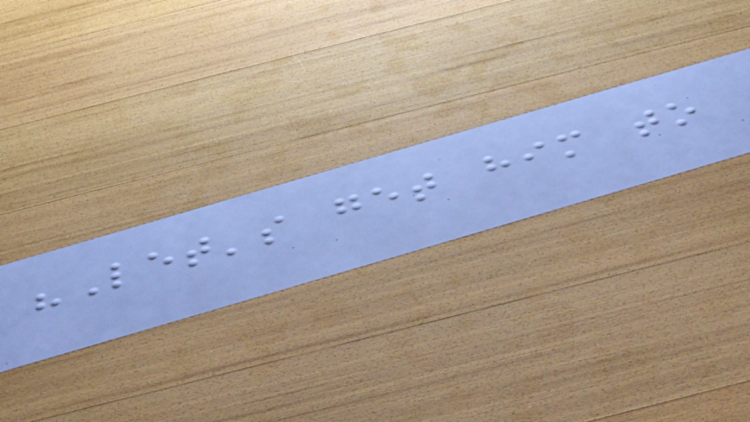"Let's get him to
